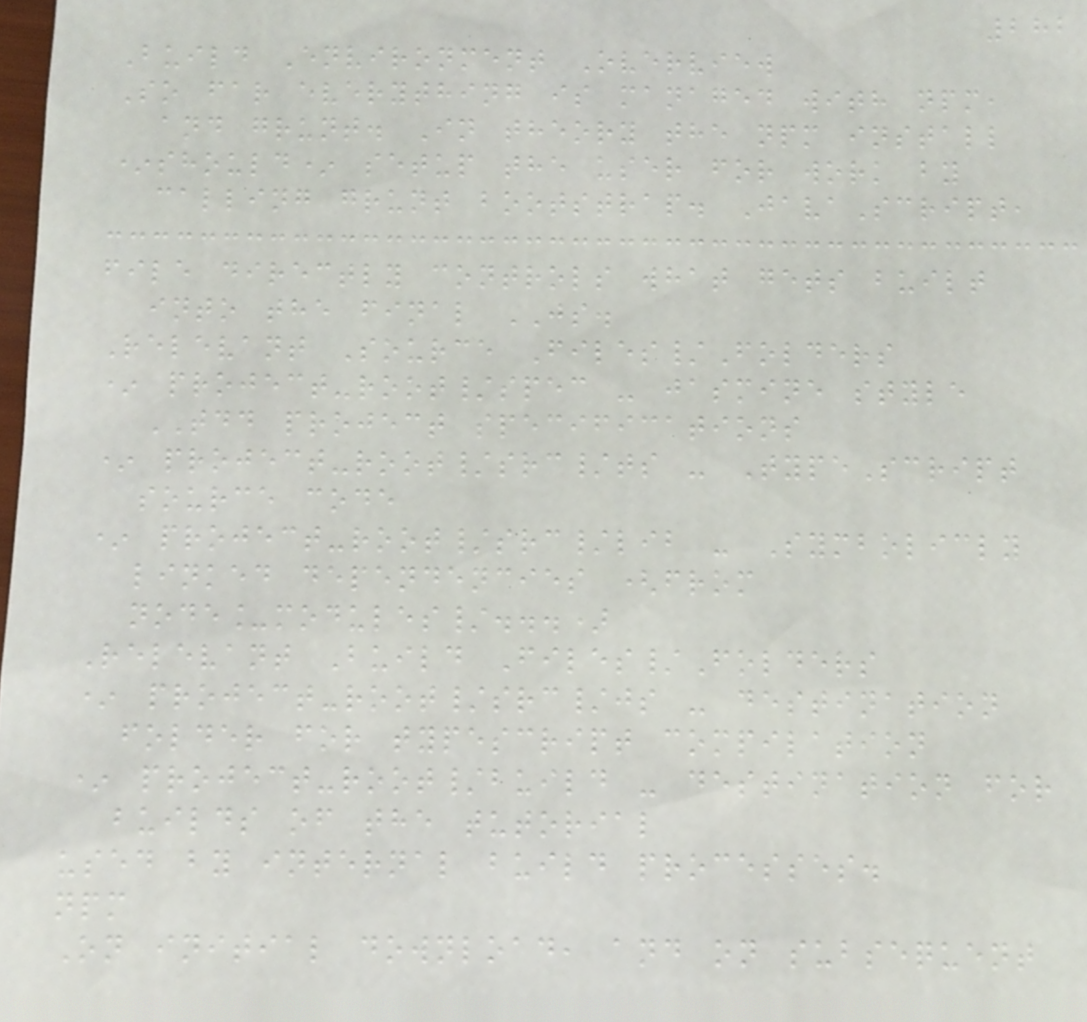282
Build Environment Overview
So far everything is managed with npm,
and grunt. In theory the npm install
*should* setup the user for work by
calling grunt bootstrap. JavaScript,
file directly controls what gets built
into the final JS.
Relevant Source Files/Folders
* project-root/spec - jasmine style
TDD project specifications
* project-root/src/ts - TypeScript
source code
* project-root/src/lib - Symbolicly
linked dependencies (from
node_modules/...)
Relevant Build Files/Folders
* project-root/src/js - destination
folder for typescript compilation
* project-root/build - destination for
builds of the tutorial
used by internal build processes.
npm
On initial download, and on subsequent
